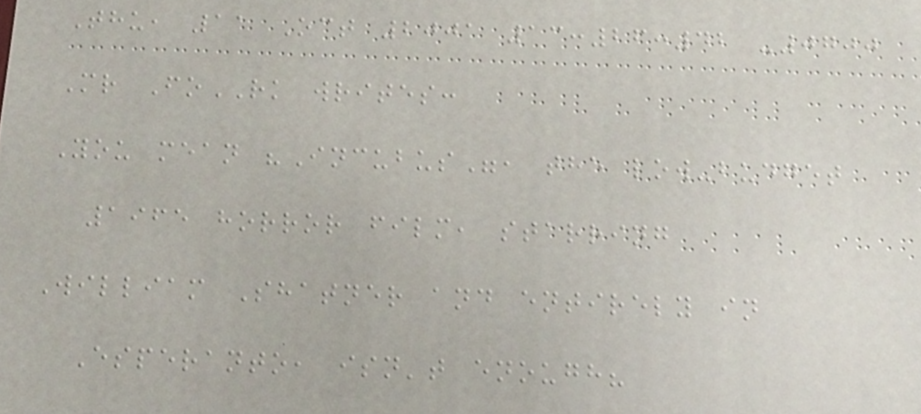Thu, 11 Oct 2001 13:26:42 -0700
Mr FoRK writes:
You mean "Incubus", the low-budget
1965 horror film, starring
William Shatner and entirely in
Esperanto, isn't enough?
